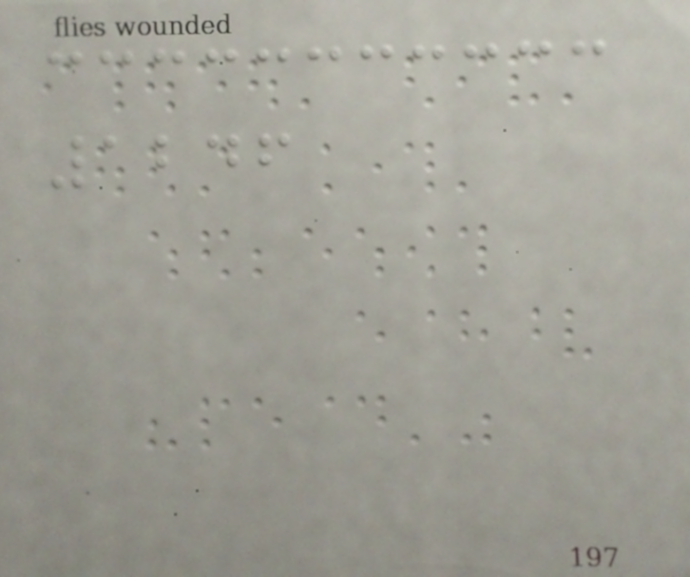1246
